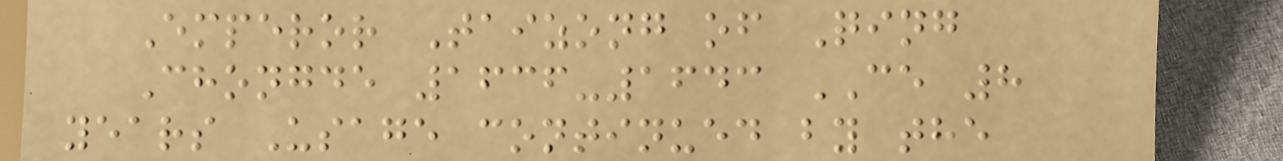Emperor Taizong of Qing
Chongde 1636-1643 CE 8
years Usage continued by the
